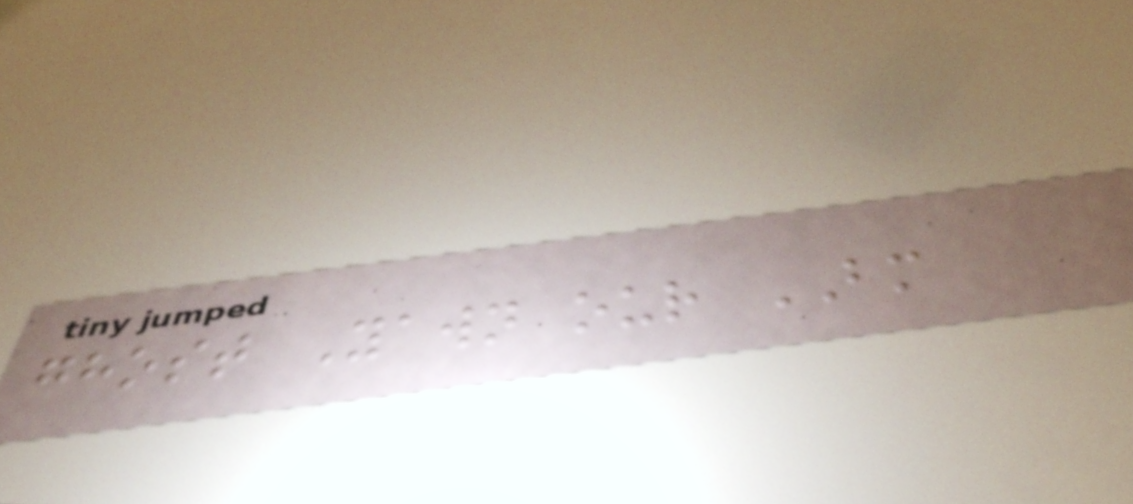ghost Yawn our BM
